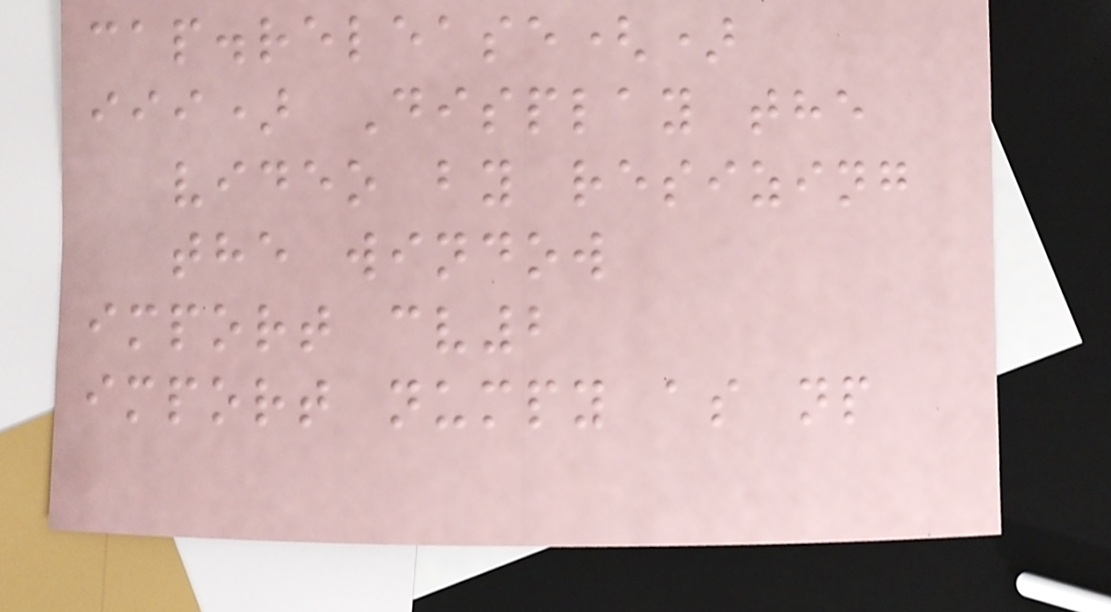cap.release()
iii) Display the
video by resizing
the window
import cv2
import numpy as np
